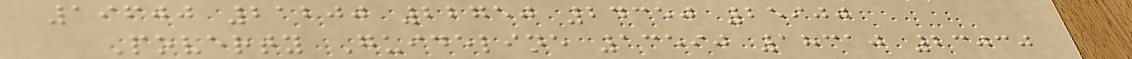19600 21200 22750 24350 25900
Poverty Guideline 13590 18310 23030
